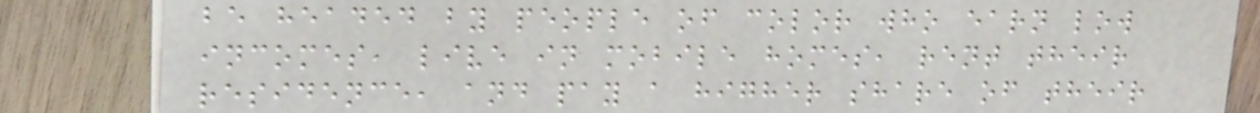be headed by people of color who earn low
incomes, live in mobile homes, rent their
residence, and pay a higher share of their
